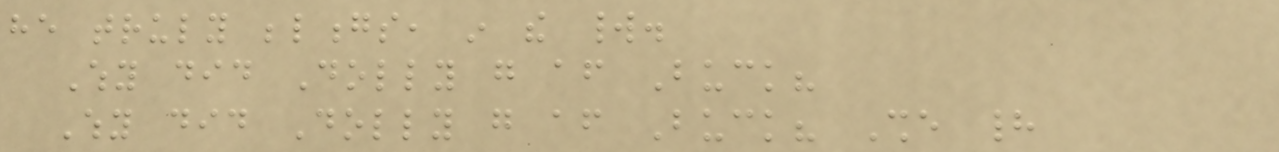he truly belongs, in the world.
Why did Dolly go after Buck?
Why did Dolly go after Buck? She had
